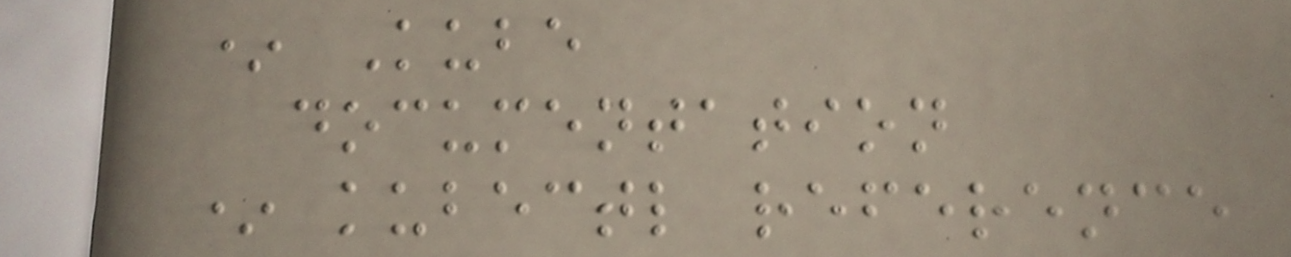* Kube
documentation
* kubectl reference
